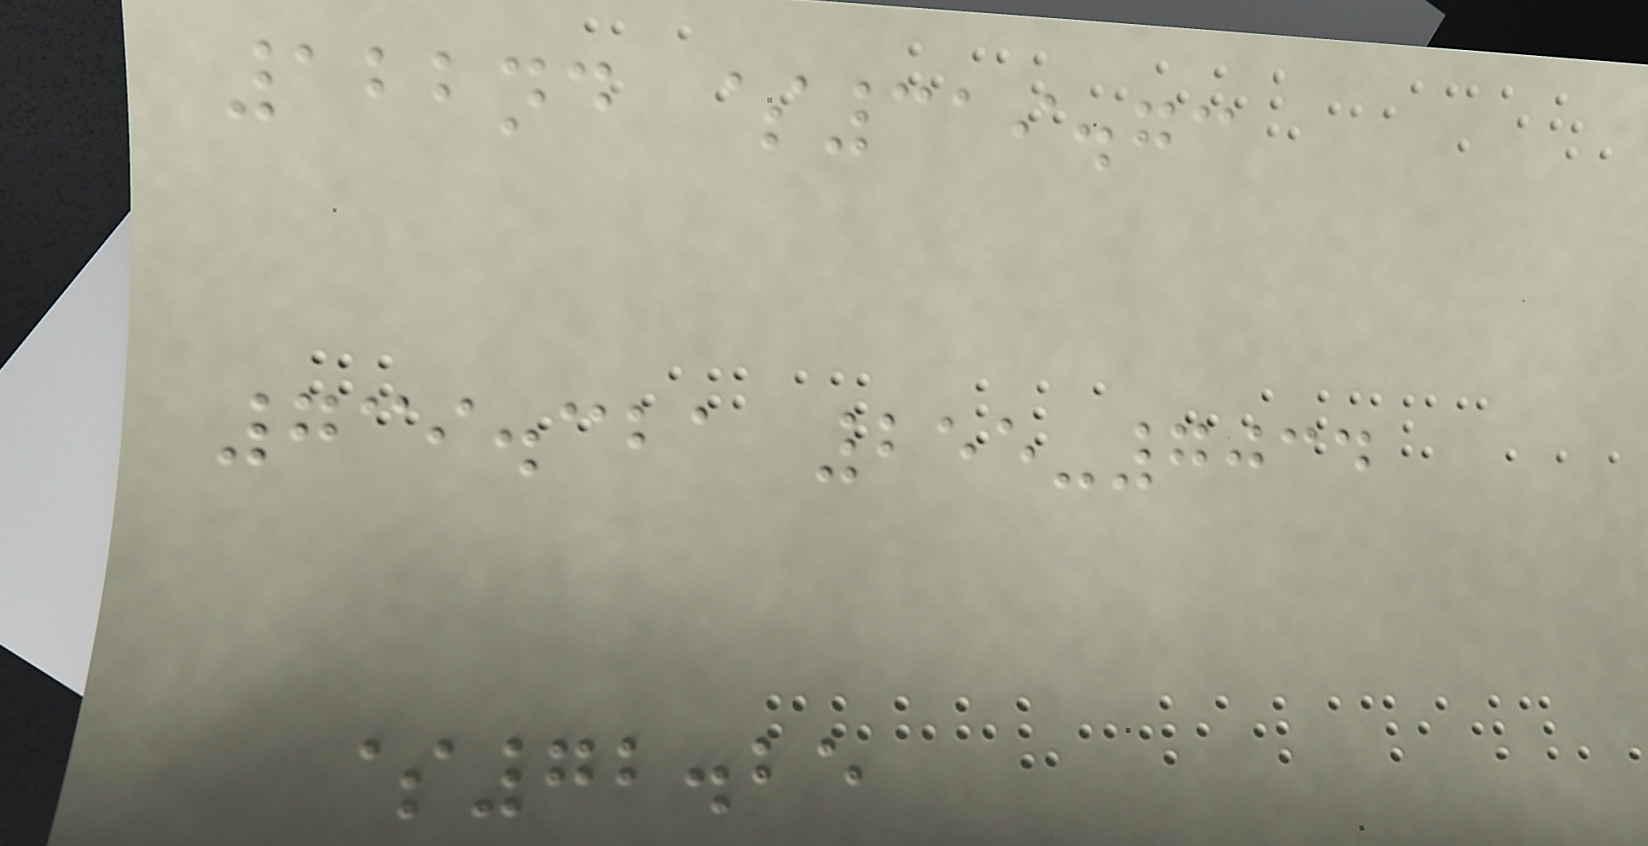122nd $319.73
739.321 255-7034
$72.25
